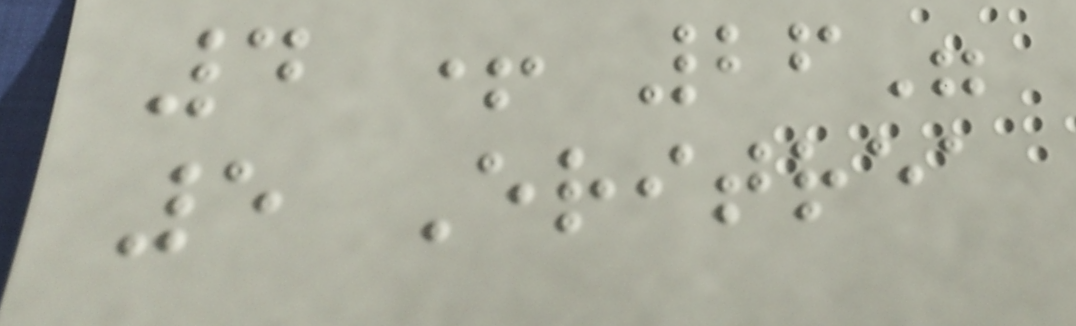4 + 26"
5 Eritrea
